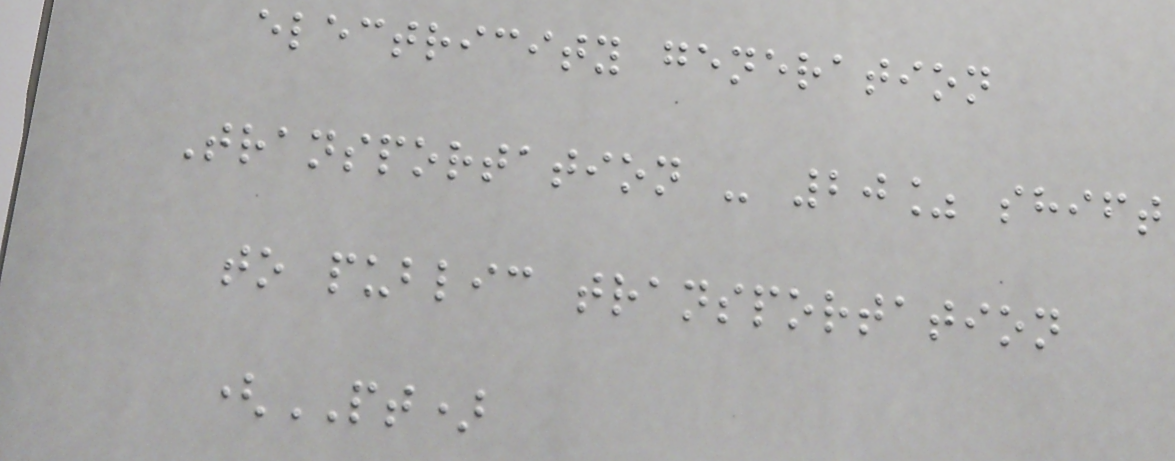electricity generation
Transportation - 20% shift
to public transportation
(PT)
